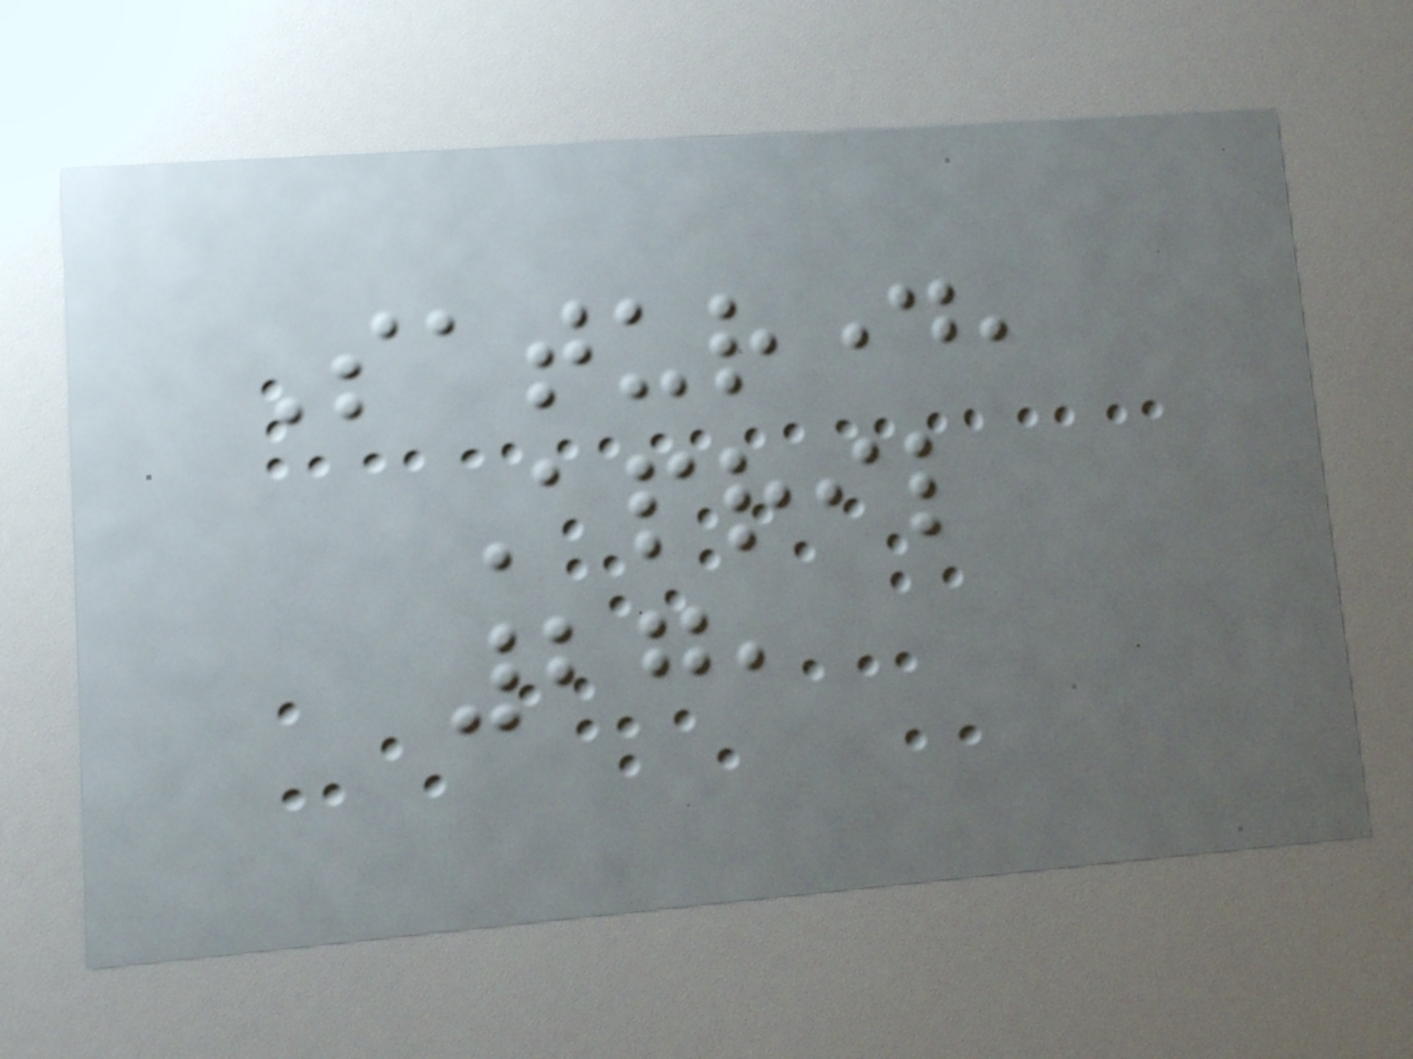Saturday,
April
27,
